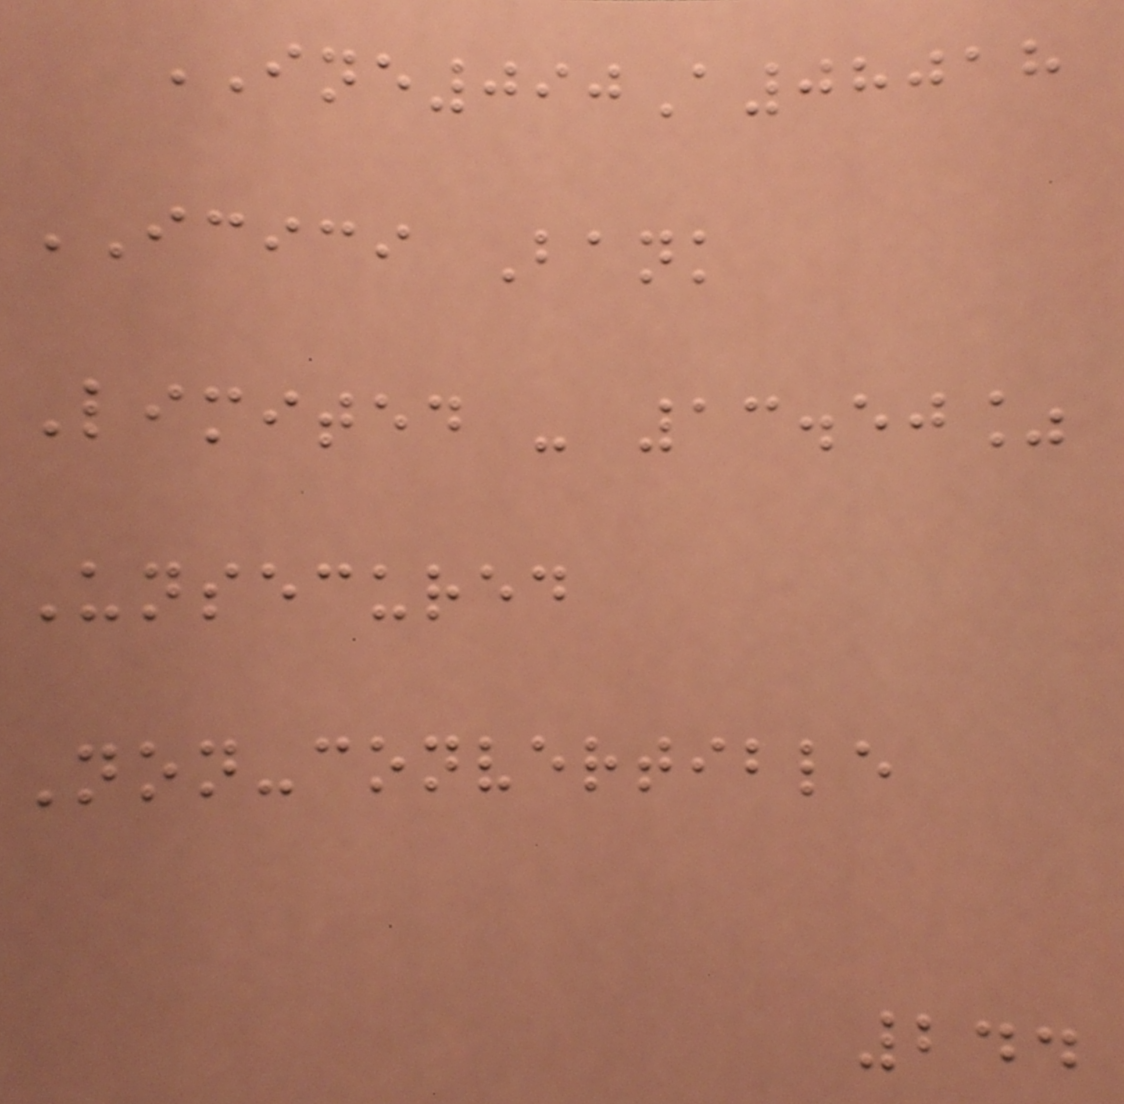INE090A08018
ICICI Bank
Limited - 13.50%
Unsecured
Non-convertible
244
